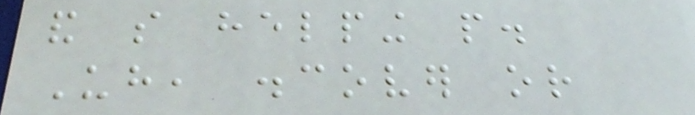and so helping people.
Uh, discover or
